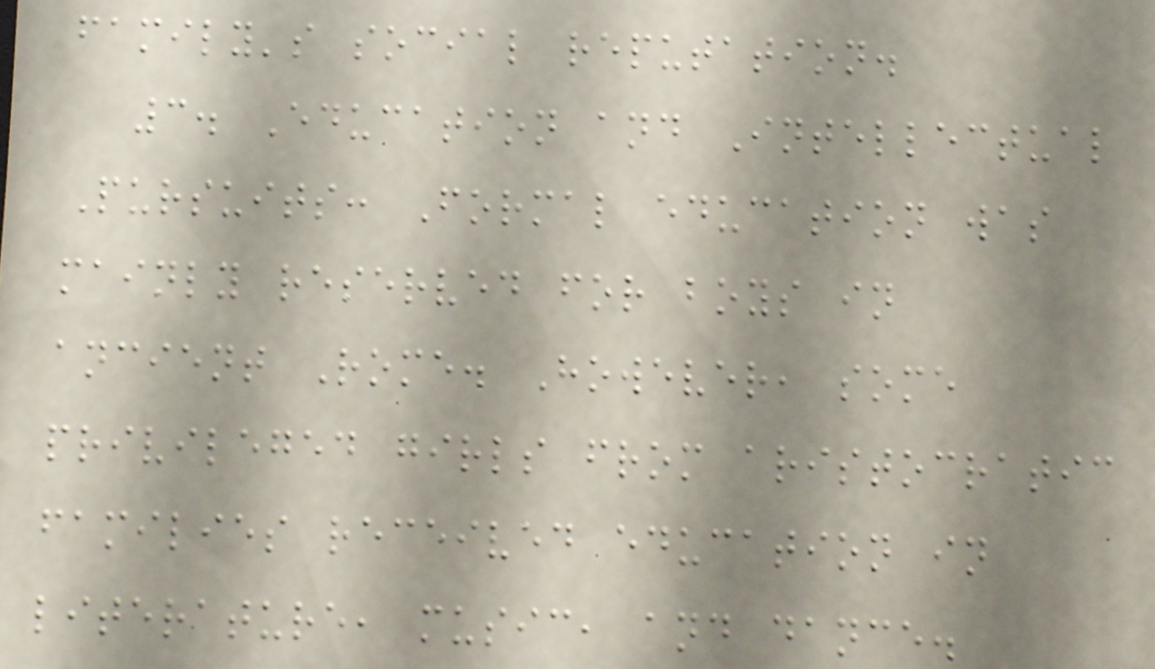family's social reputation.
3. Education and Intellectual
Pursuits: Formal education was
mainly reserved for boys in
ancient Rome. However, some
privileged girls from aristocratic
families received education in
literature, music, and dance.
